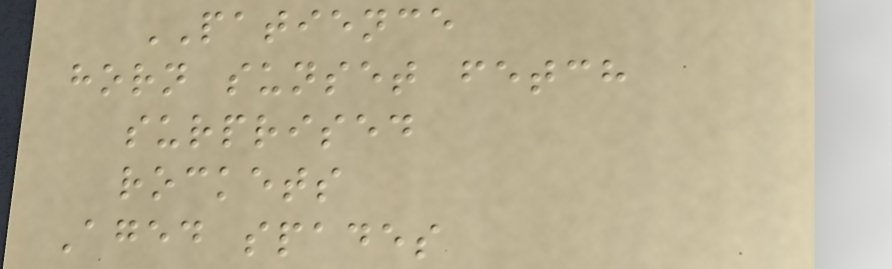PATIENCE
horn sunset fetch
surprised
rockets
Aged spades
